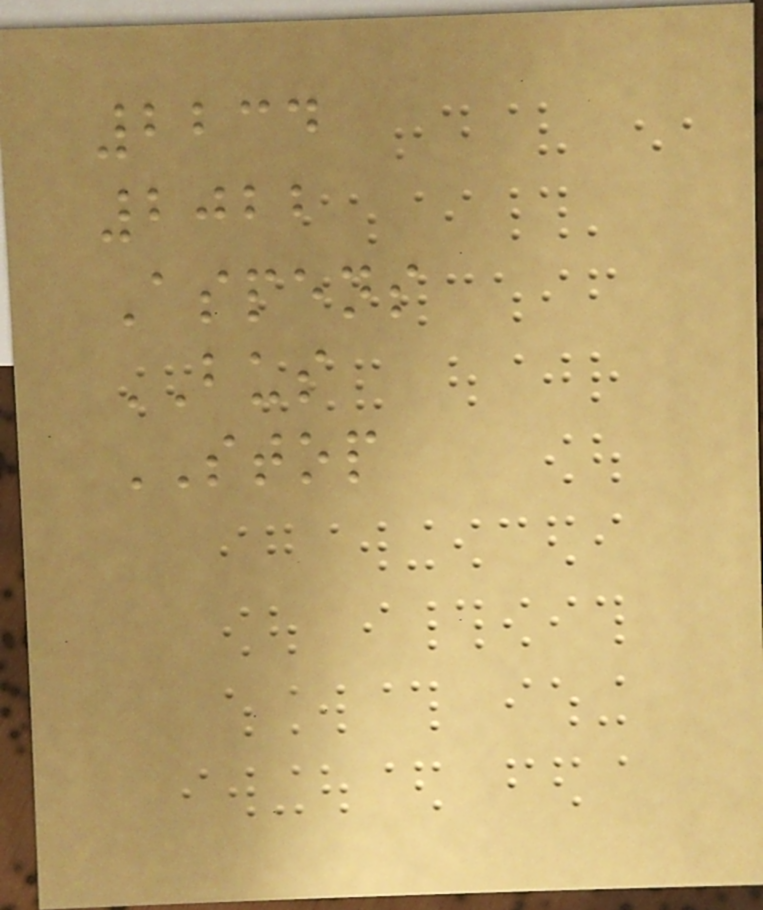2234
2022
Aspens
BUS
STOP
